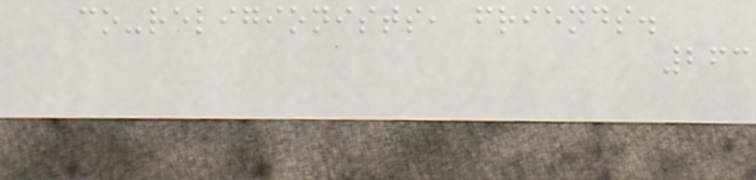co-religionists, friends.
263
